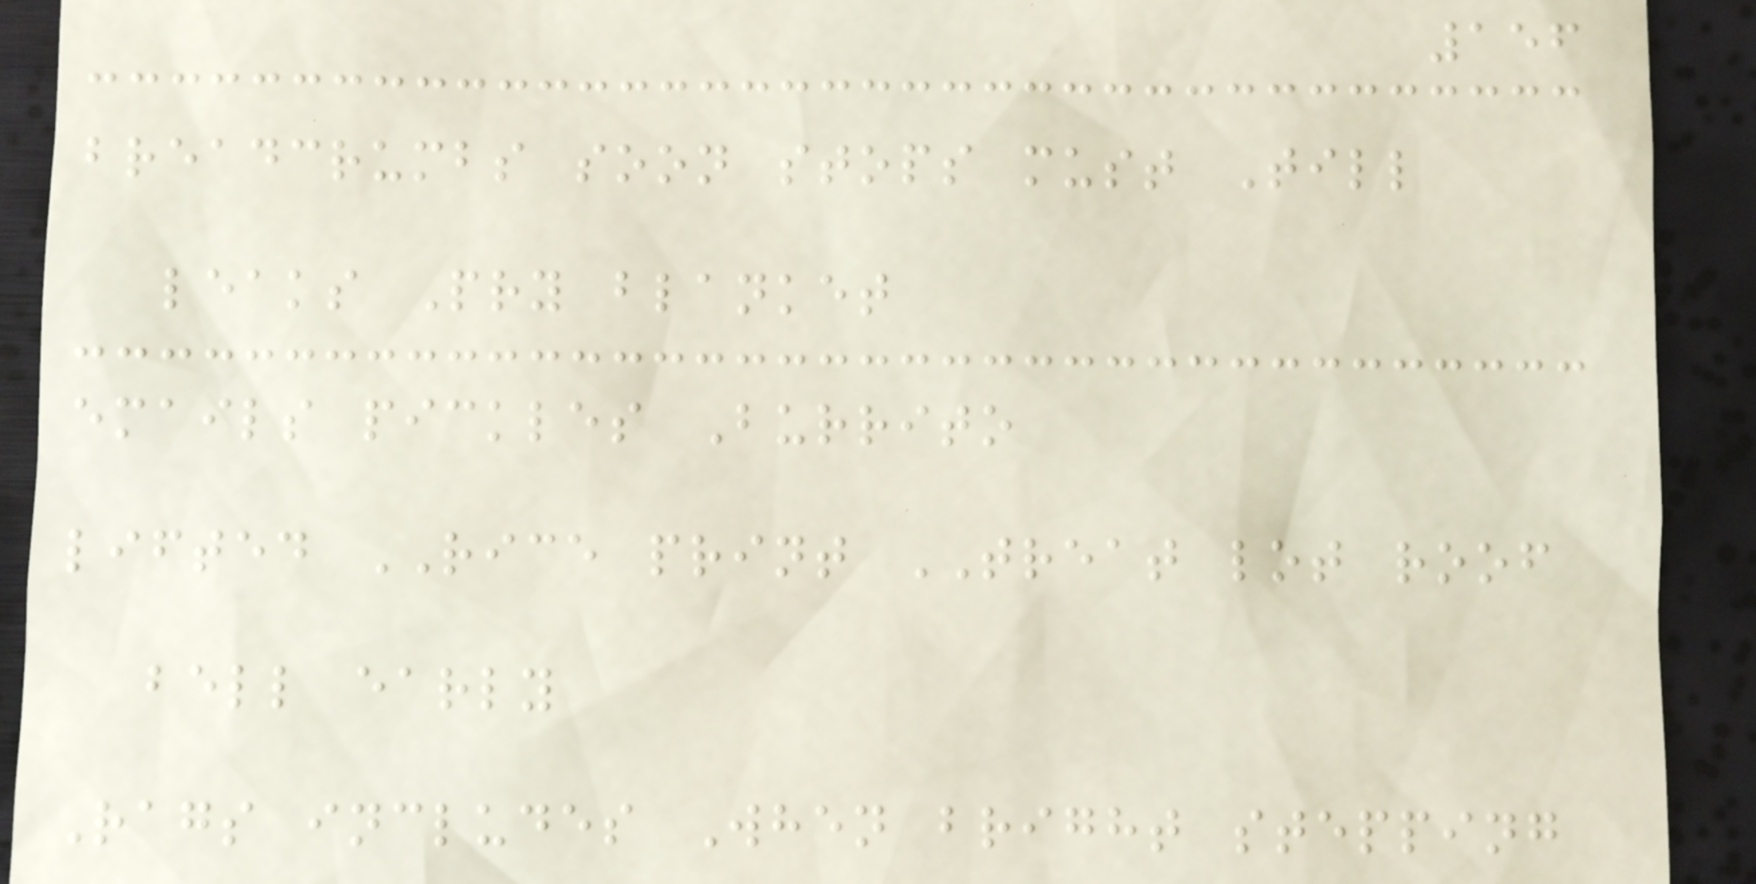156
breadcrumbs soon stops must Till
leaks Pry blanket
emails pickles Burrito
lifted RICE print TREAT lot roof
bell early
Rags includes When bright stepping
